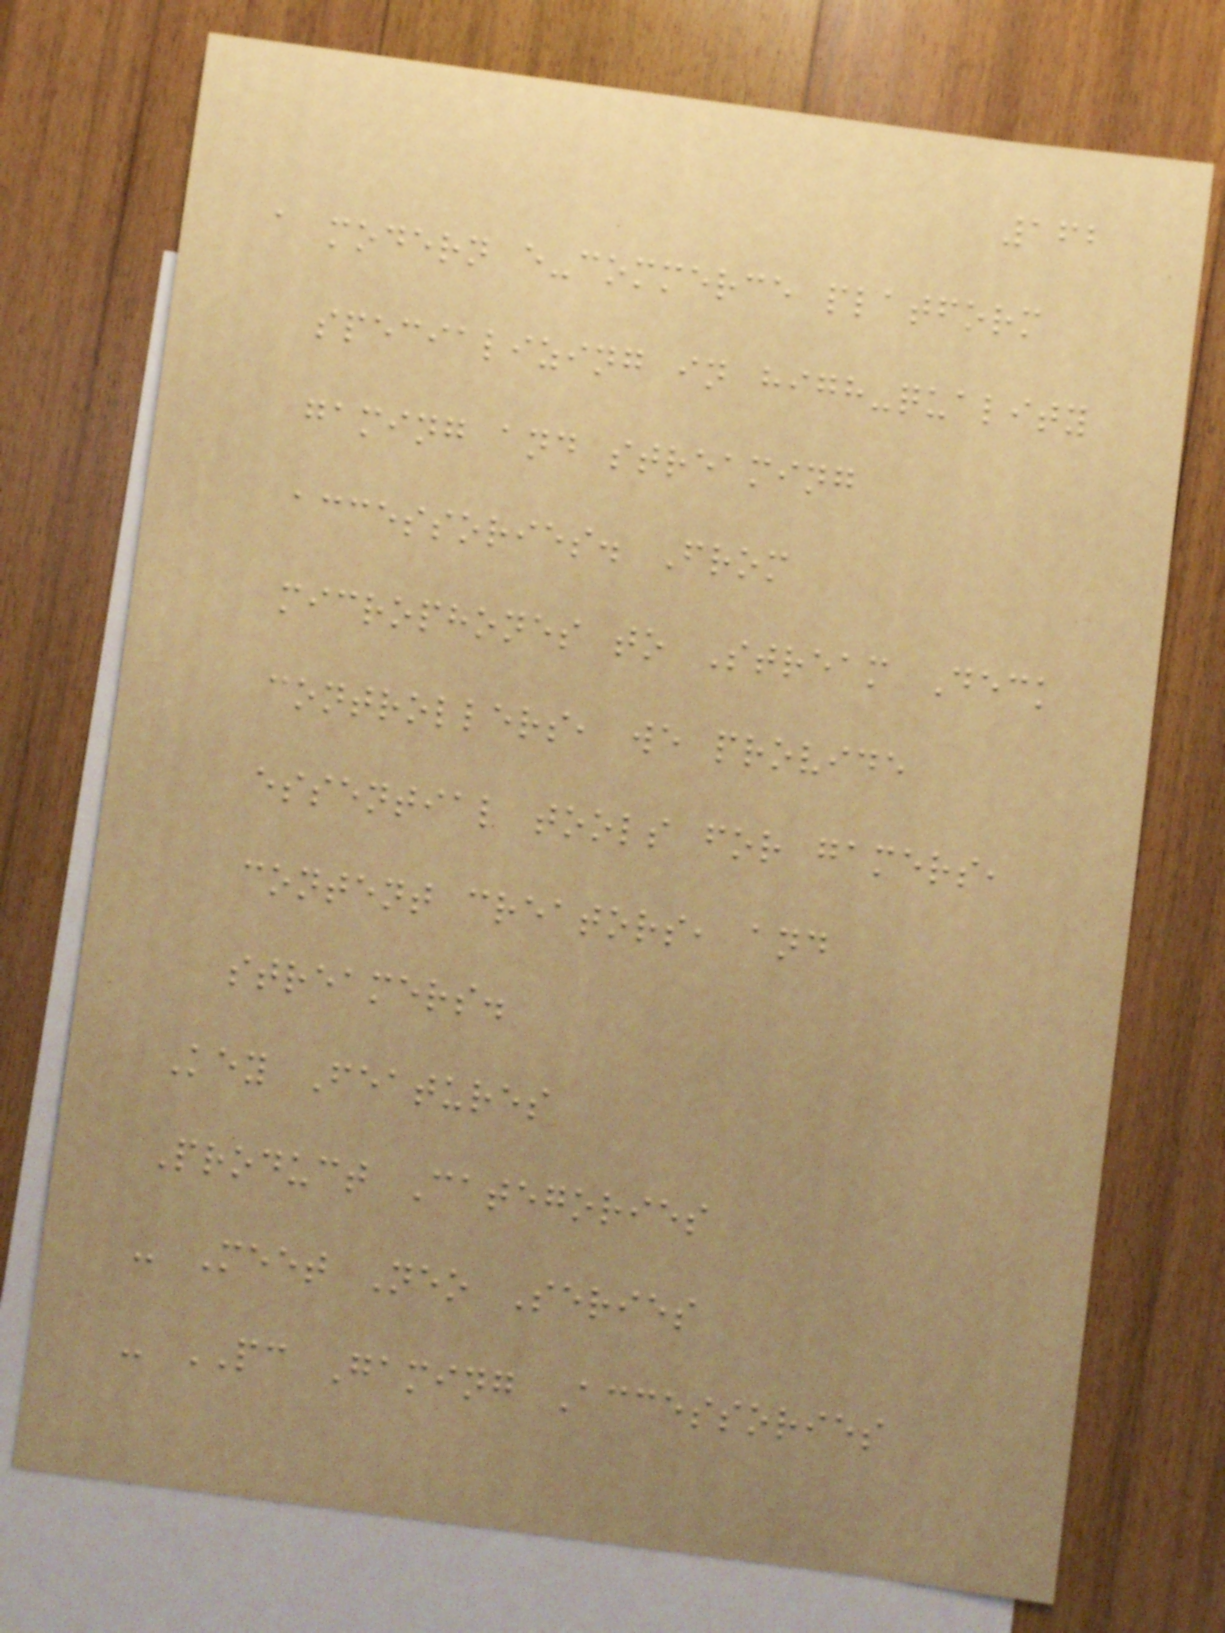162
a modern e-commerce platform
specializing in high-quality
gaming and streaming
accessories. From
microphones to Stream Deck
controllers, we provide
essential tools for gamers,
content creators, and
streamers.
Key Features
Product Categories
- Meet Neo Series
- PC Gaming Accessories
